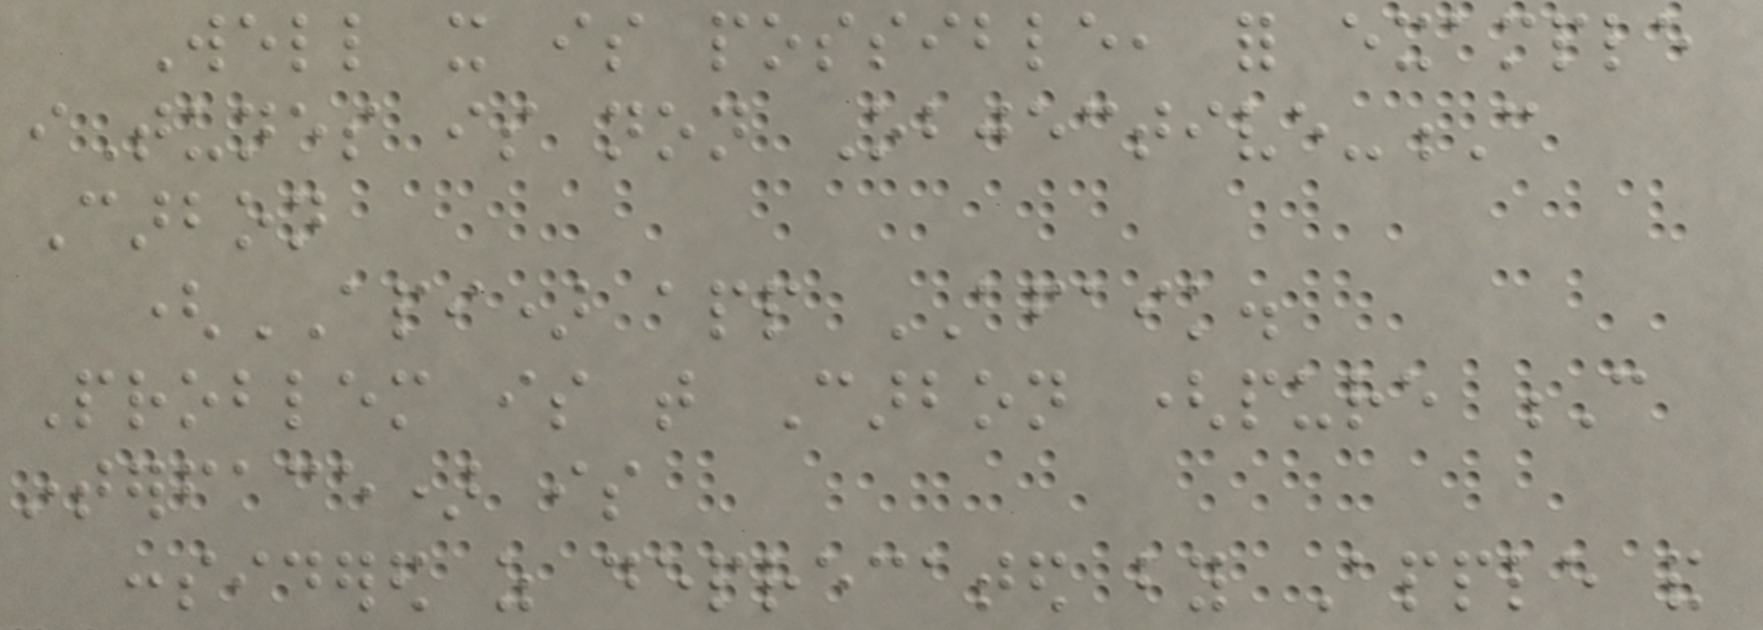Well it is possible, for example
iTunes is non Objective-C
Carbon
(API) app AFAIK.
Problem is that Carbon (pure C
interface) is
considered as deprecated by Apple and
